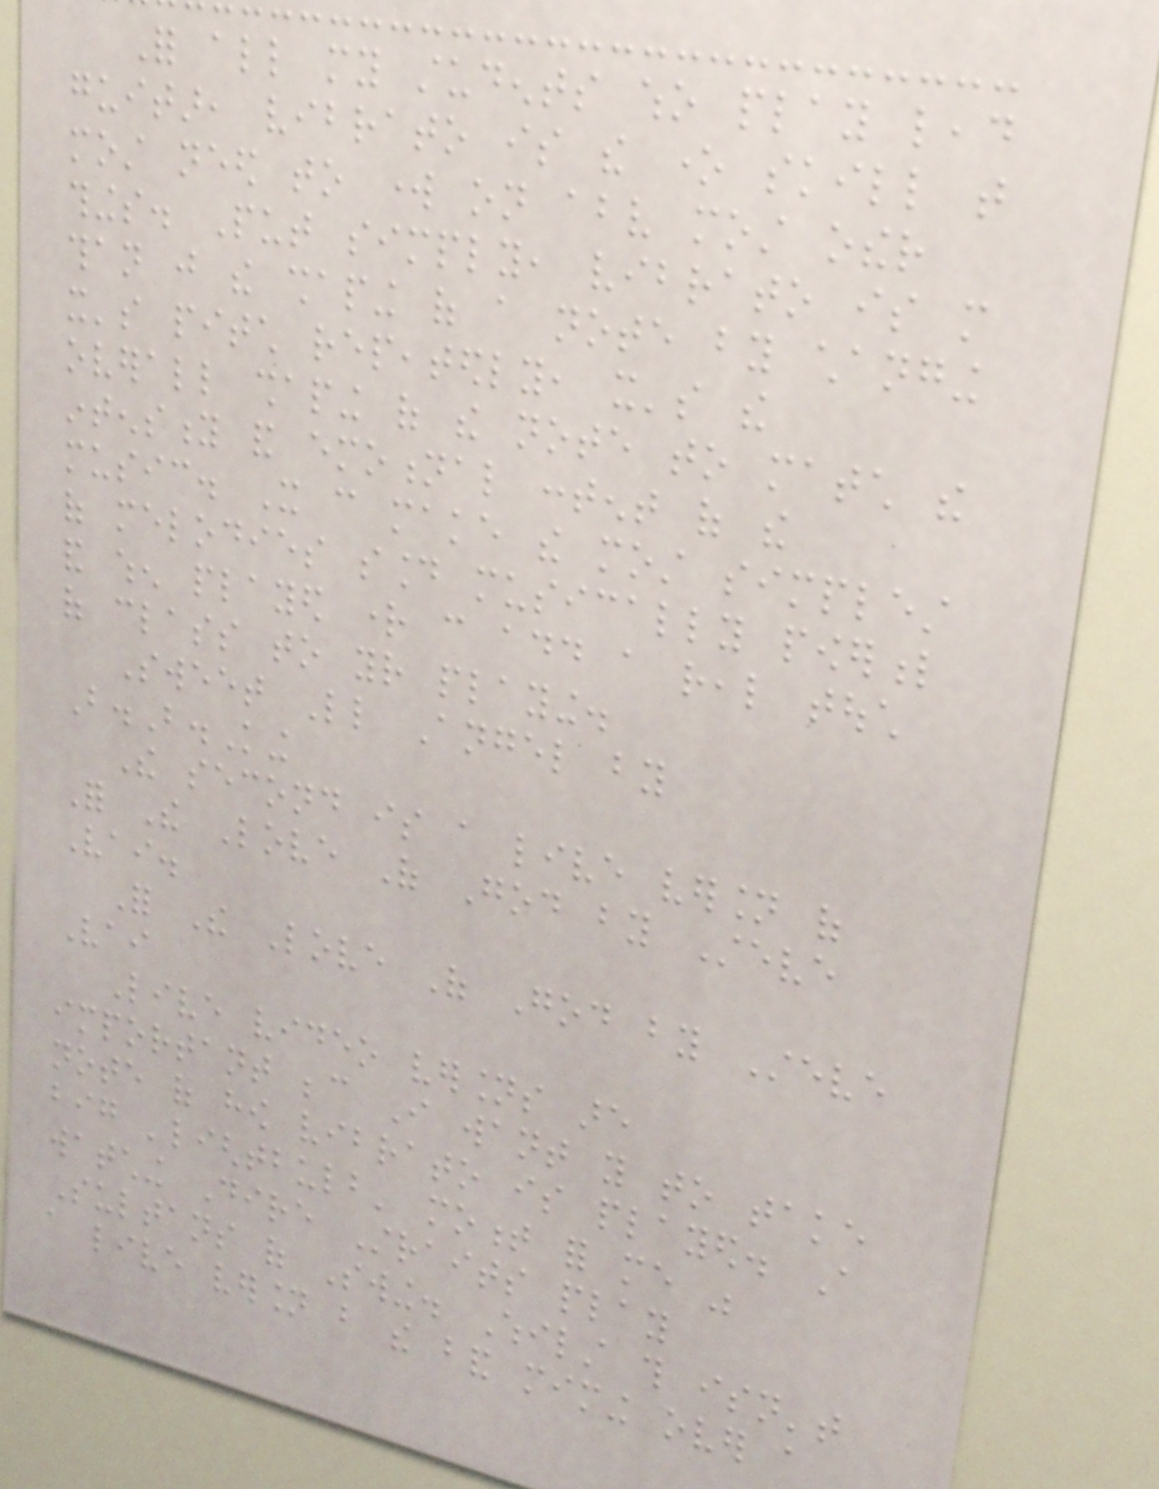For all my students who play lead
guitar, vibrato is the one skill that
most need to work on above most other
things. Put simply, vibrato is more
than just the shaping of a note by changing
it's pitch repeatedly, it's the
overall shaping of the note to match the
intensity and emotional content of the
music. It can make the most simplest
of melodies sound musically powerful
and when played right can add a real touch
of class to your playing.
Sweet Little Angel by
B.B.King
The second is a live version of
For The Love Of God by Steve
Vai.
For The Love Of God by Steve
Vai
Live video versions are
important because I want you to take
note of how vibrato is played. A
big 'lightbulb' moment for me was
watching Dire Straits play
Sultans of Swing. Whilst this isn't
a live version but the band miming over a
